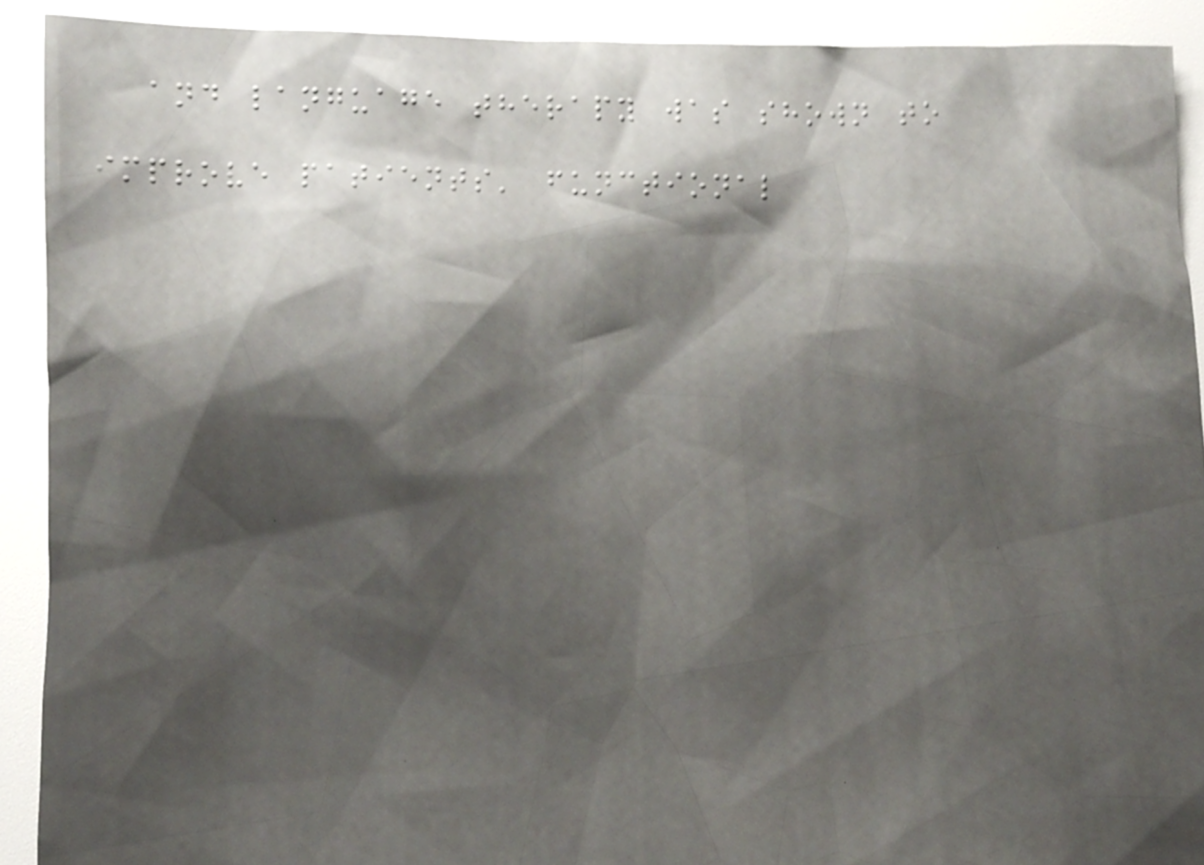and language therapy was shown to
improve patients' functional
